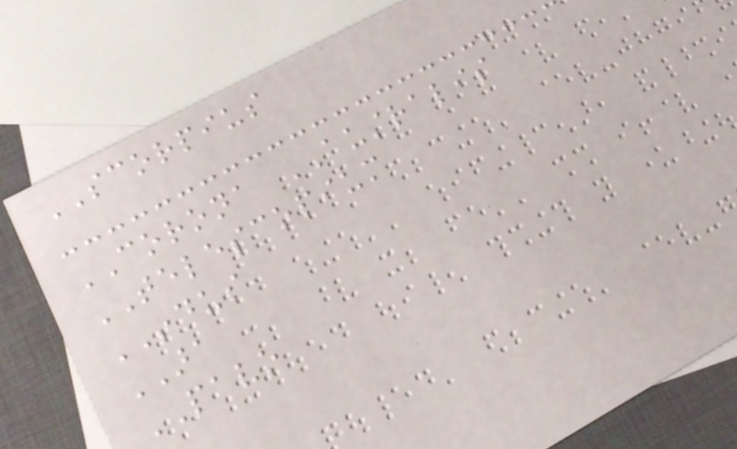SCORPIUS
CORONA AUSTRALIS
TELESCOPIUM
INDUS
ARA
PAVO
